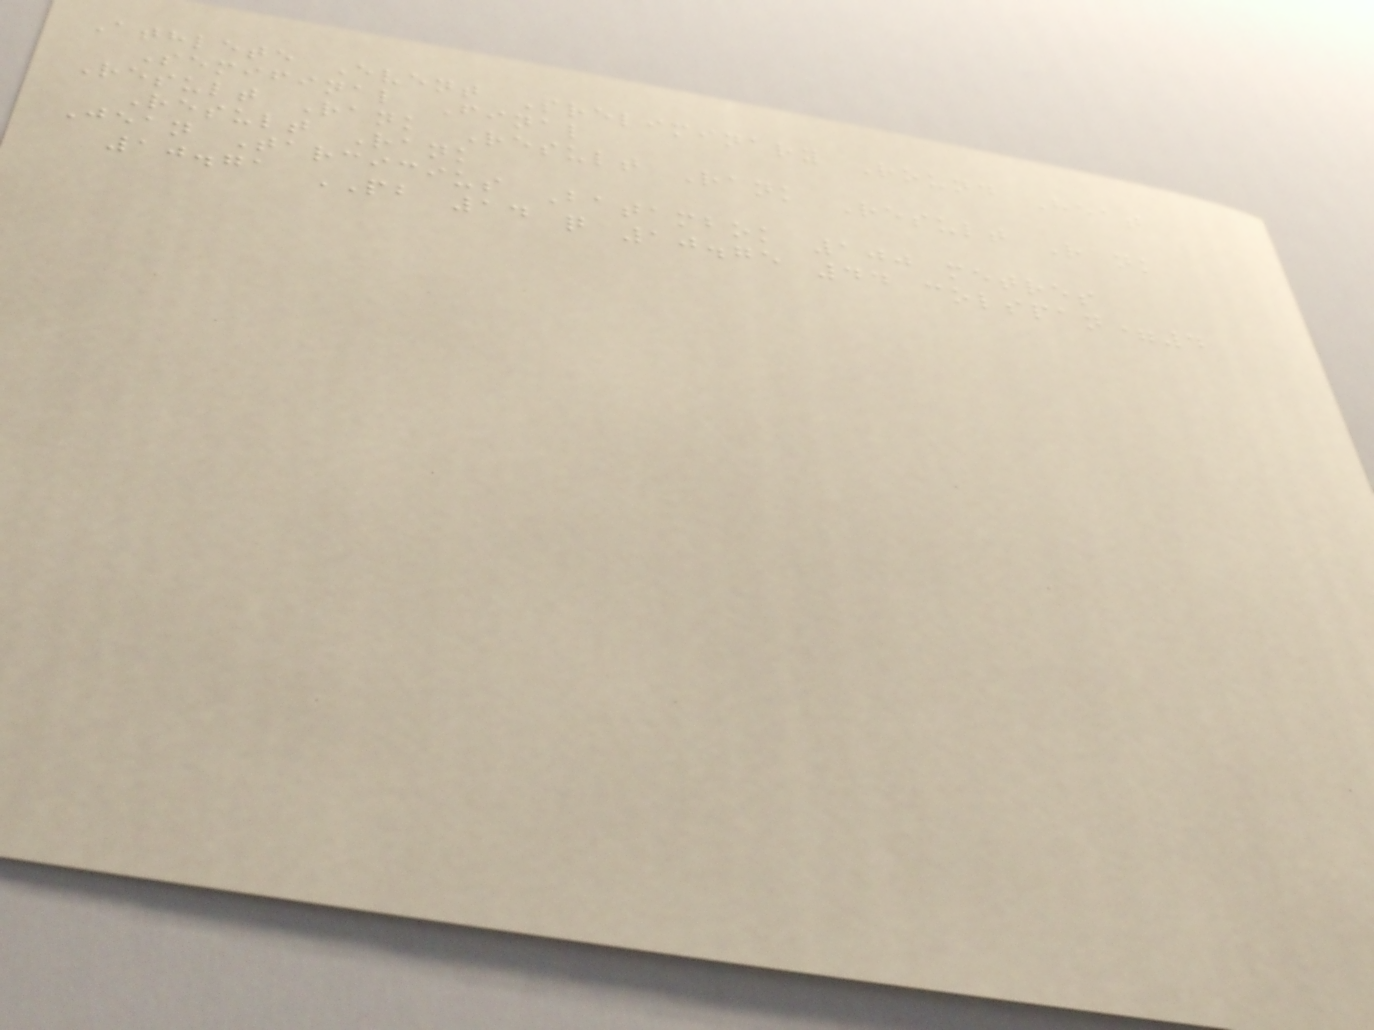Athlete Event Preliminary Round Heat
Semifinal Final
Result Rank Result Rank Result Rank
Result Rank
Jean Tarcicius Batambok 100 metres
10.71 PB 14 q 10.75 44 colspan=4
